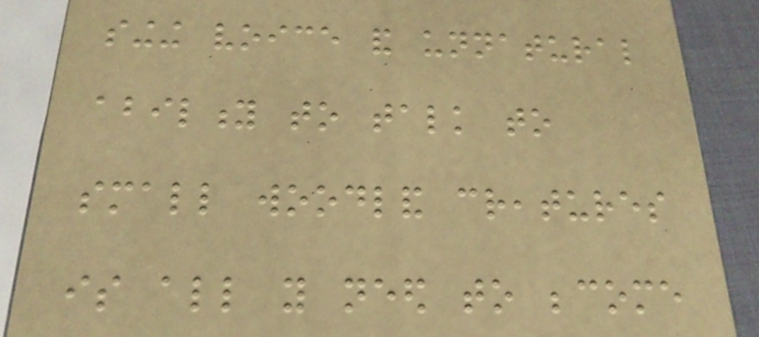singing voice and unnatural
ability to talk to
small woodland creatures
is all you need to become
